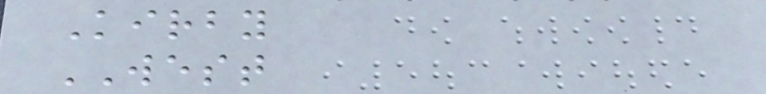Kirby
WEST
